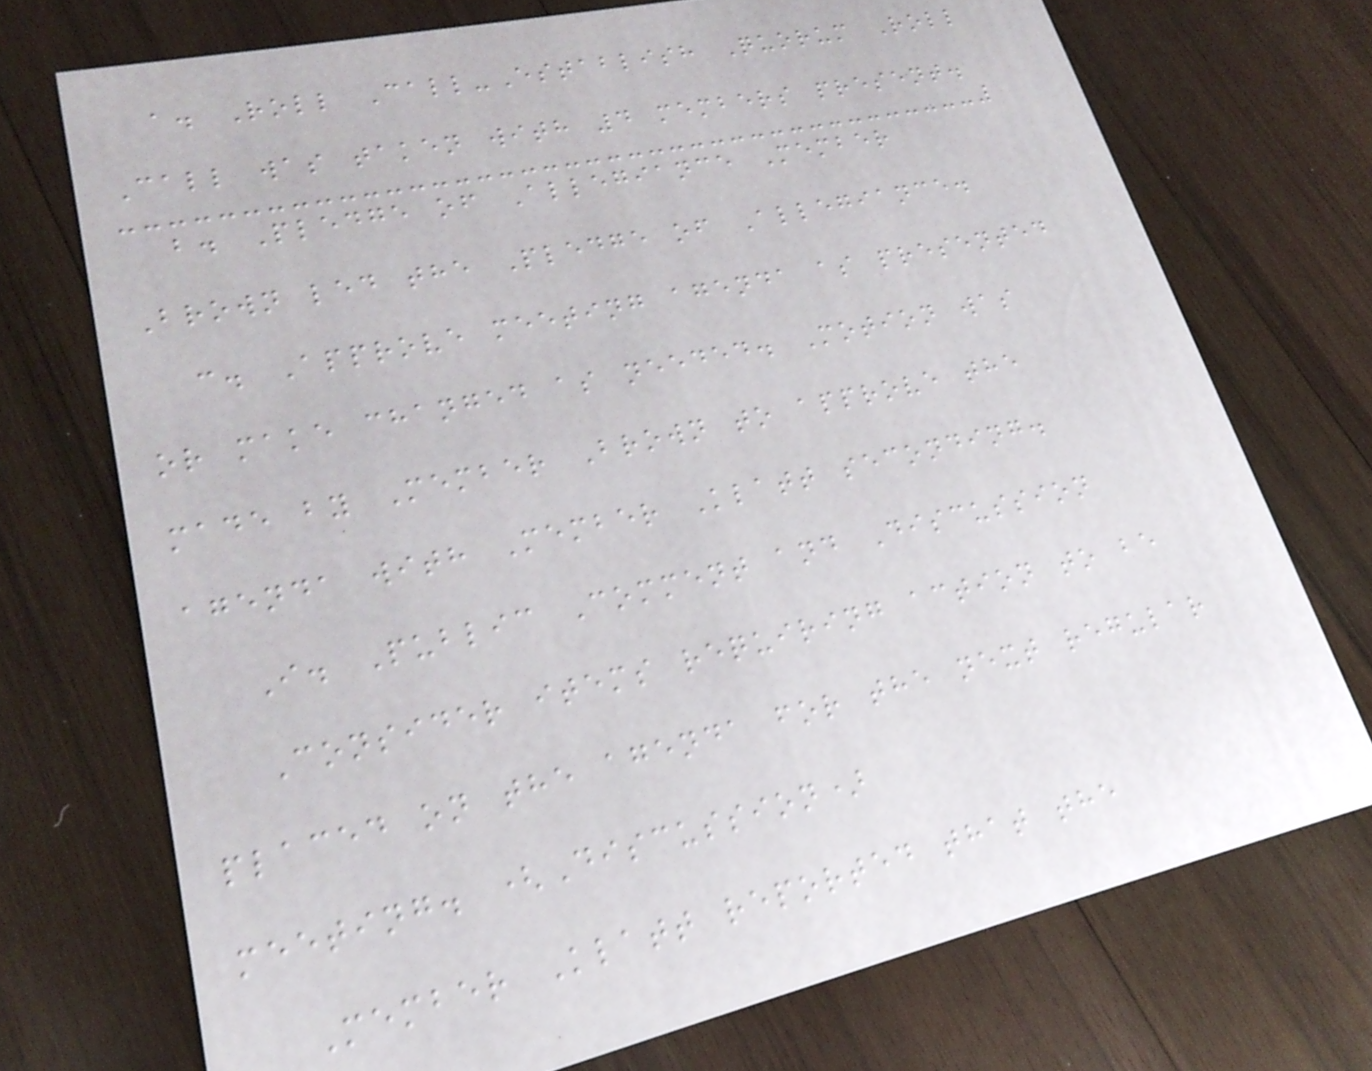a. Roll Call-Establish Quorum Roll
Call was taken with 4 members present.
b. Pledge of Allegiance Member
Brown led the Pledge of Allegiance.
c. Approve meeting agenda as presented
or make changed as needed. Motion was
made by Member Brown to approve the
agenda with Member Klatt seconding.
I. Public Comment and Discussion
Consider items requiring action to be
placed on the agenda for the next regular
meeting. (Discussion)
Member Klatt reported that the
